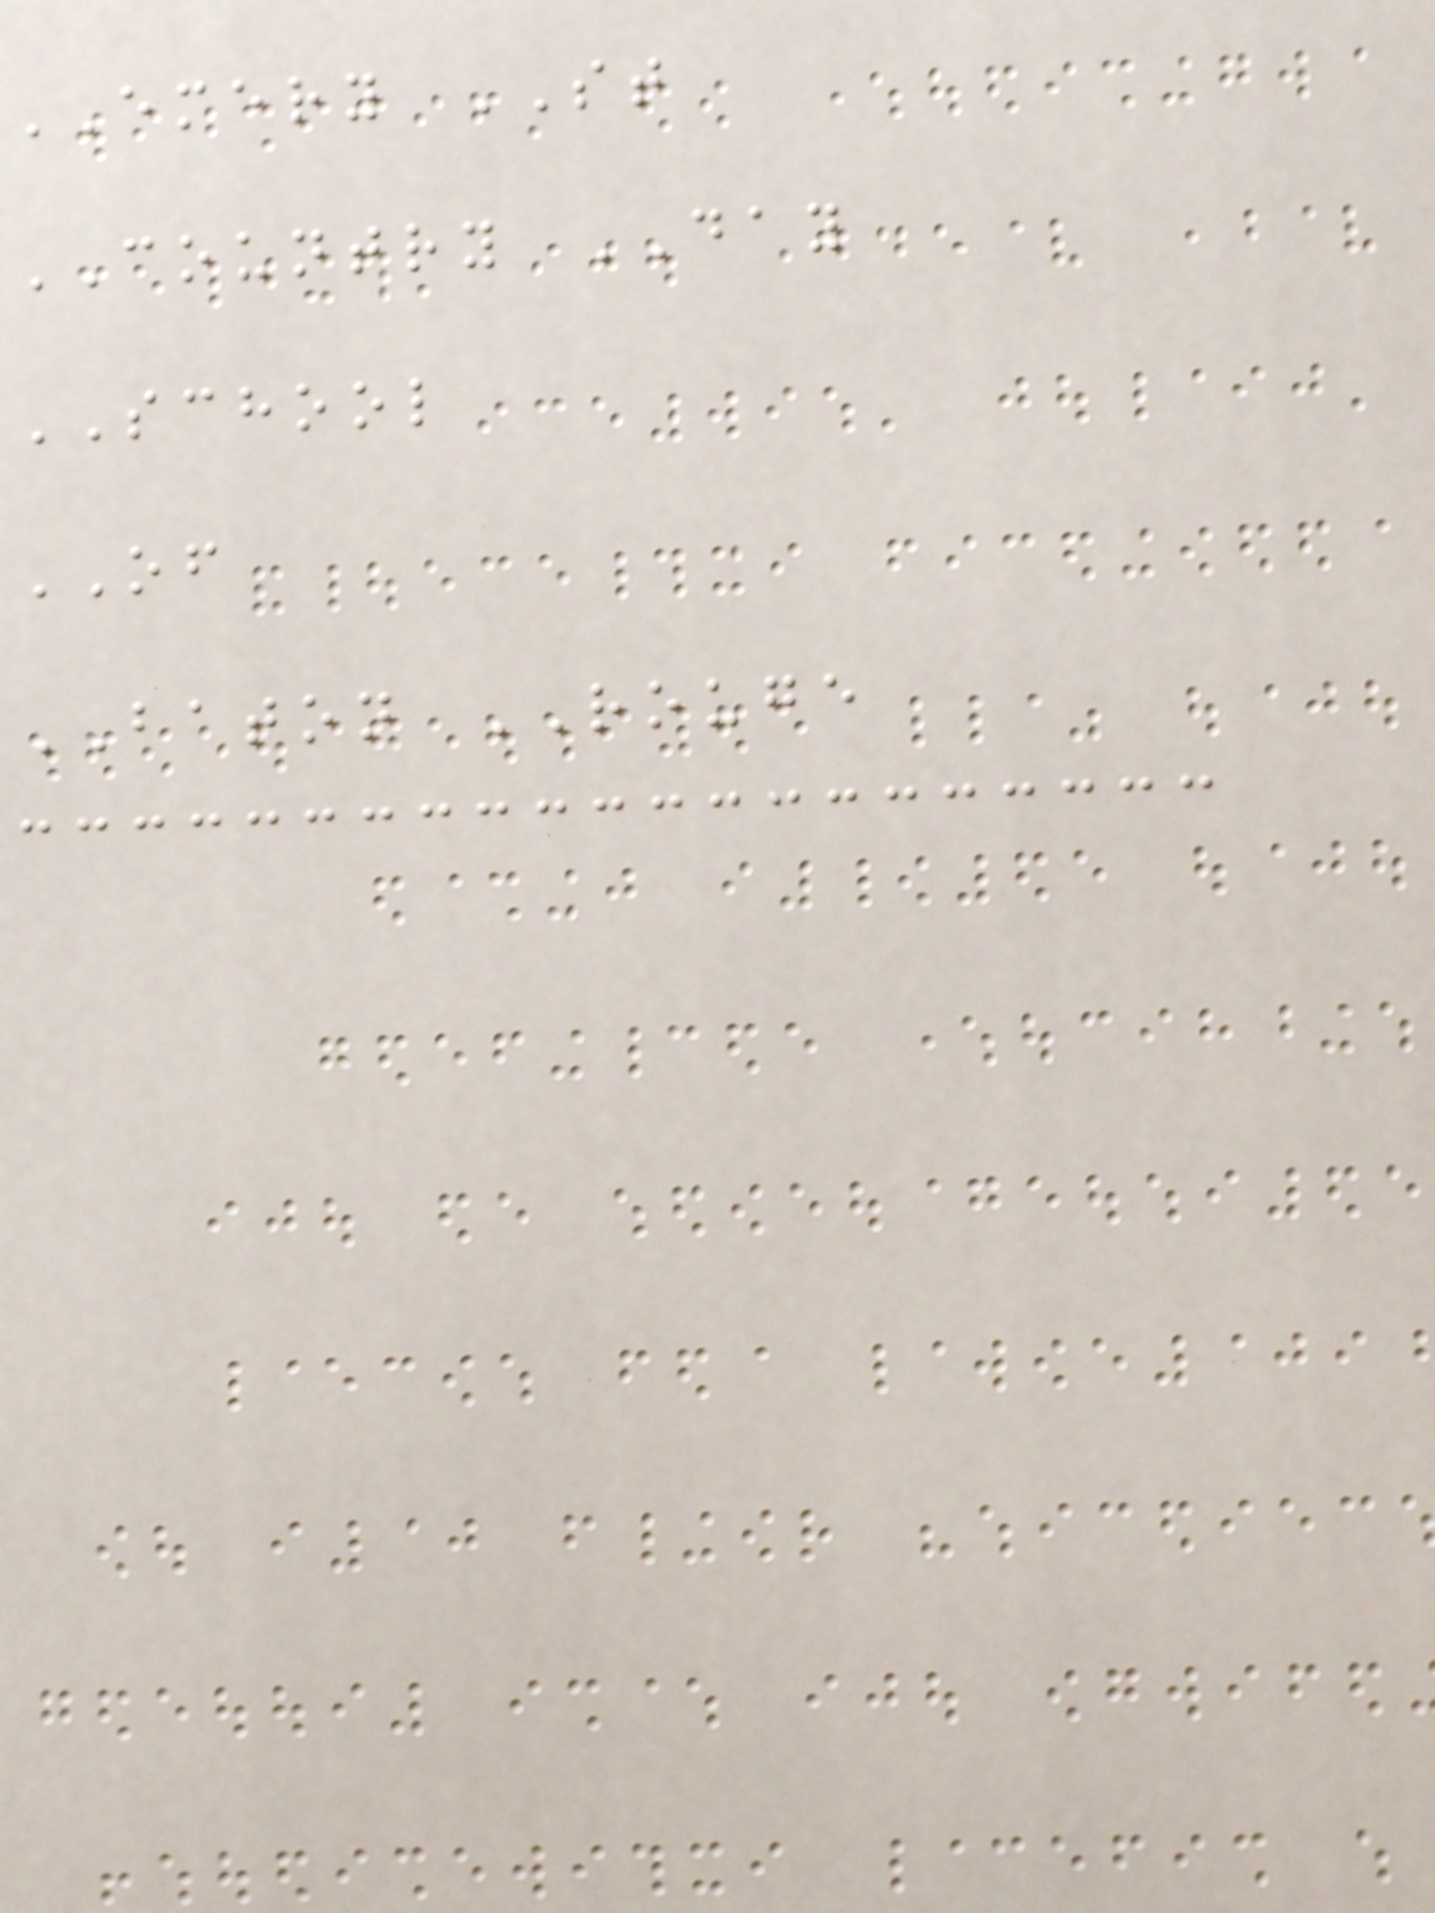EMERY ST
COUNTRY DAY
SCHOOL
OF
BATON ROUGE
